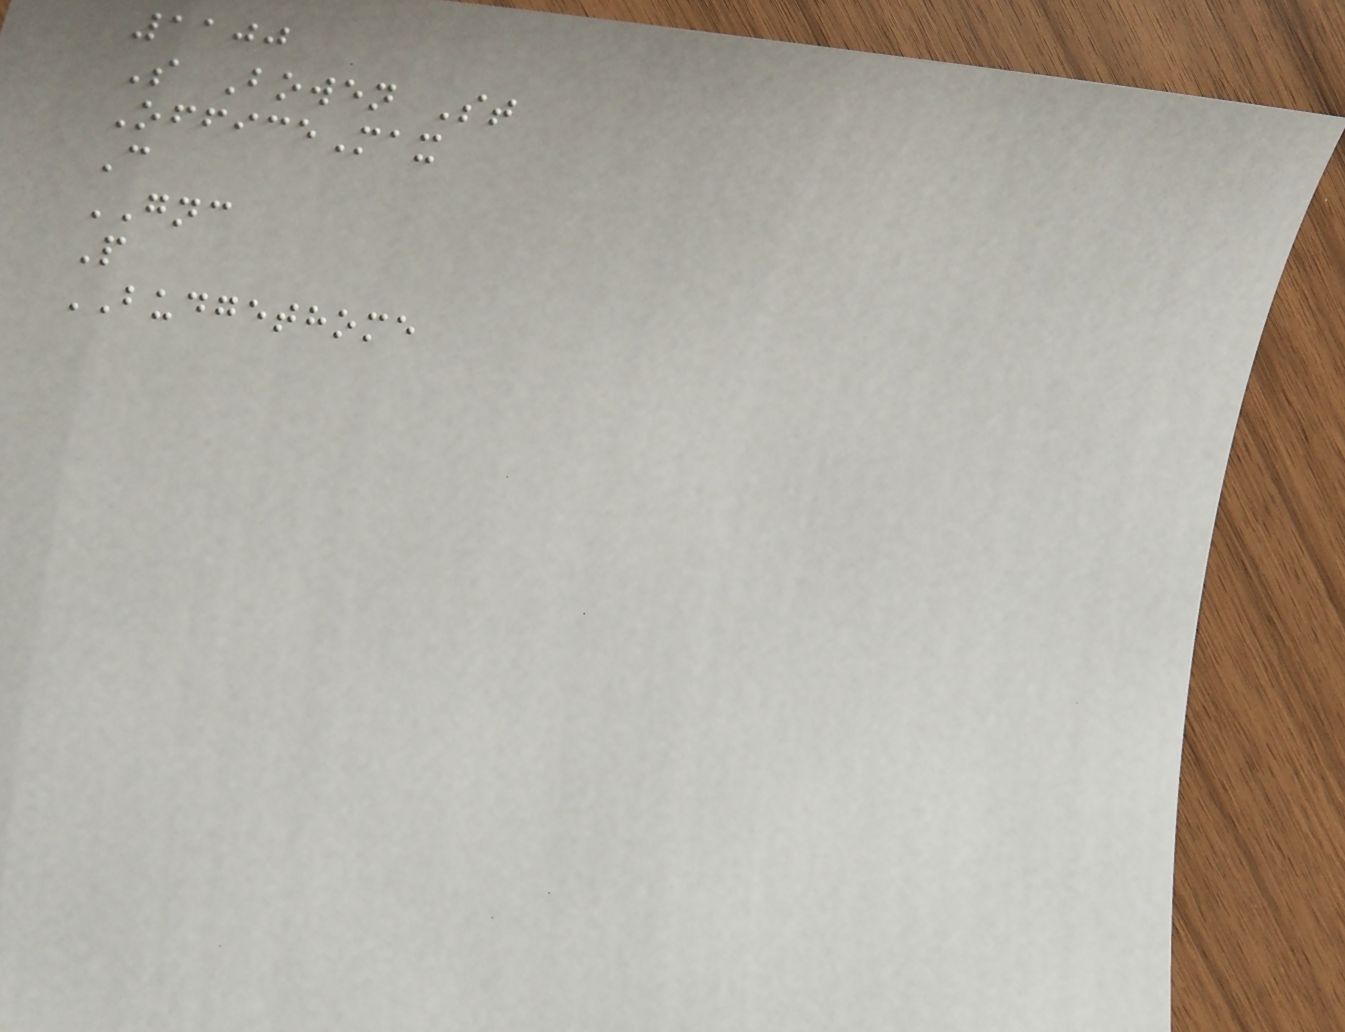1100
S Bowen St
OfficeMax
C
GNC
P
BUDGETHOME
